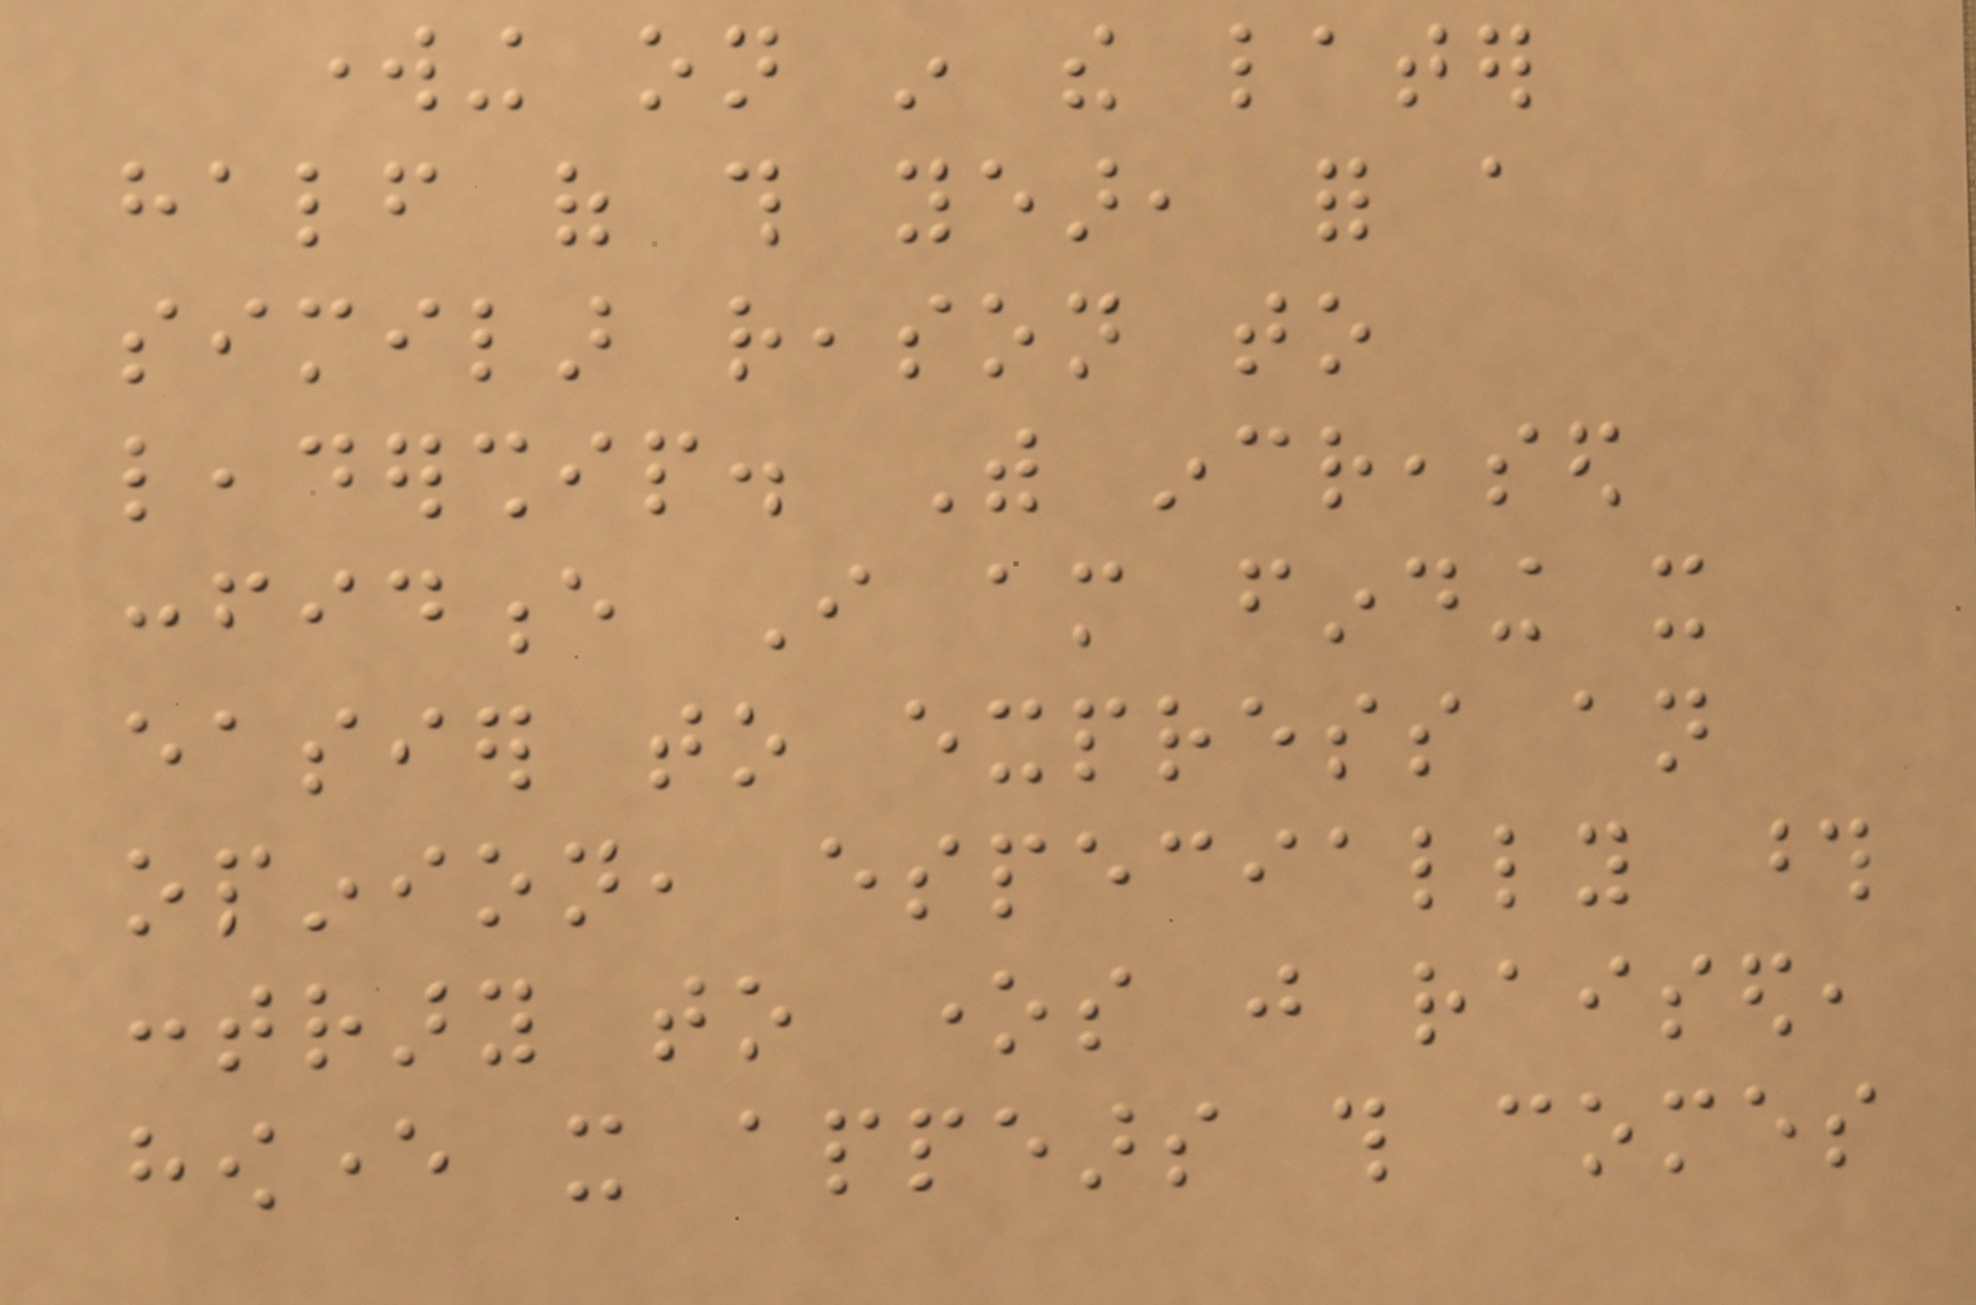working on in the later
half of this year, for a
similar reason to
leadership. With increased
confidence I am finding it
easier to express an
opinion, especially those
contrary to ones just raised,
however it appears this comes
